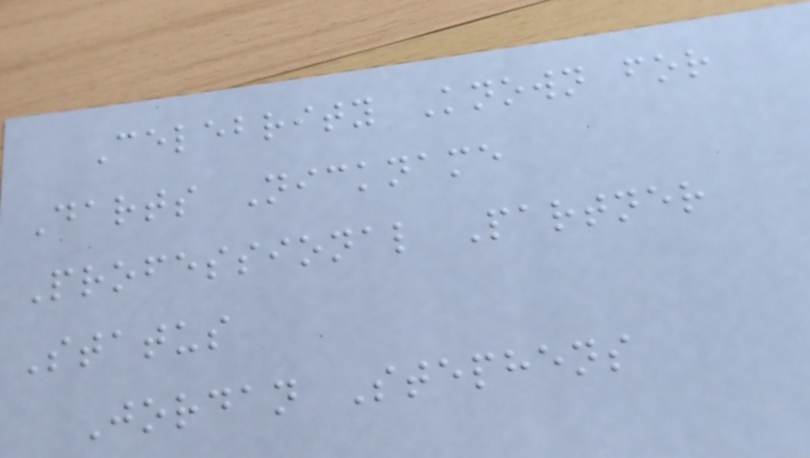Celebrity Known for
Darts Nickname
Professional Partner
Status
Jordan Stephens
